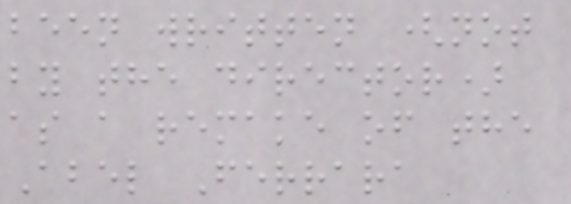been written (not
by the director)
as a remake of the
Abel Ferrara
